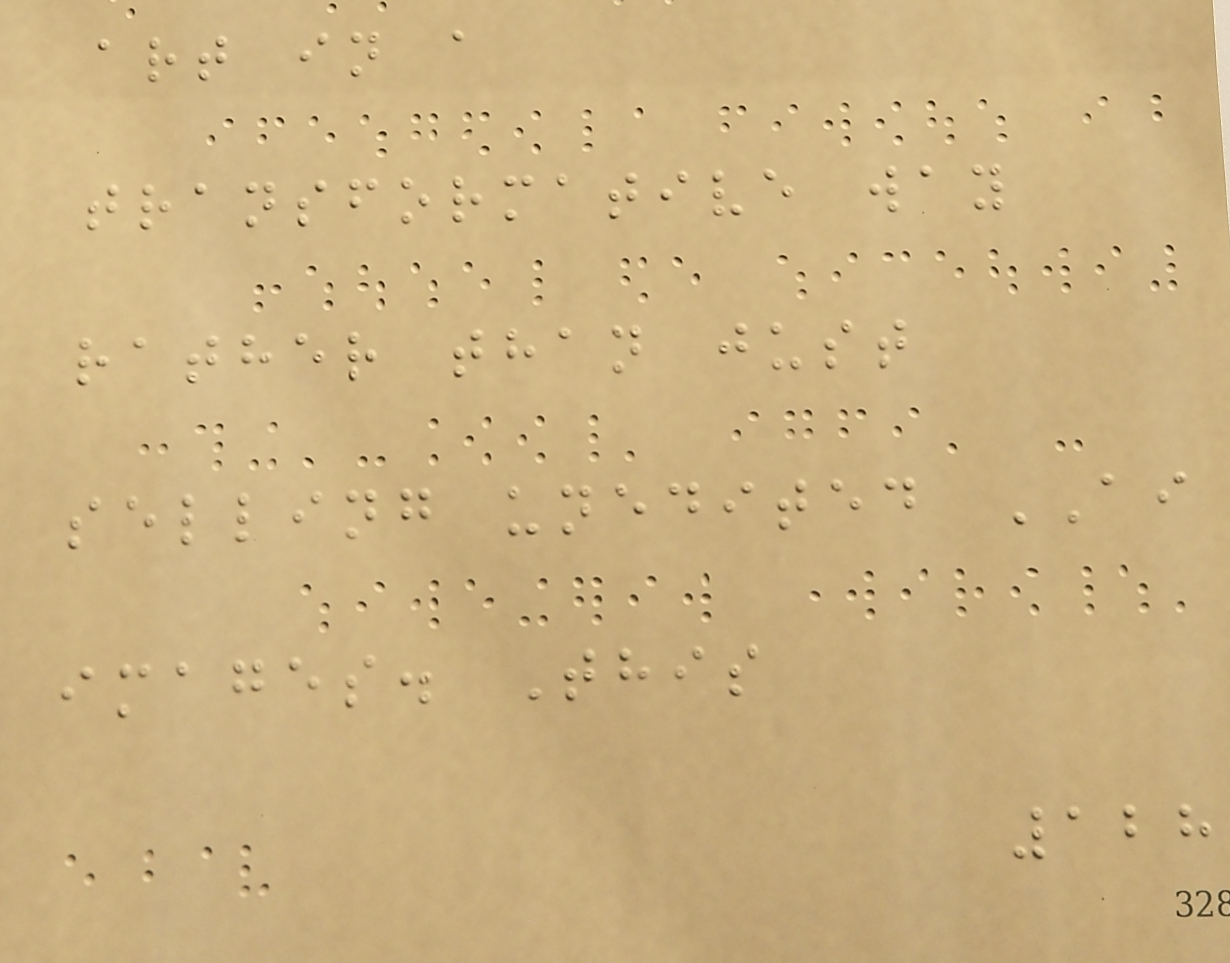art in a
transformative way
rather than just
selling unedited AI
images. This
128
